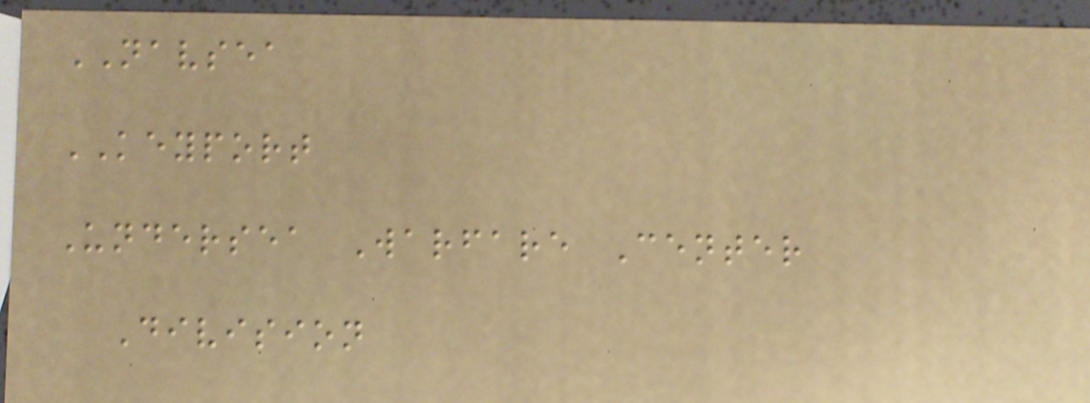NAVSEA
KEYPORT
Undersea Warfare Center
Division
